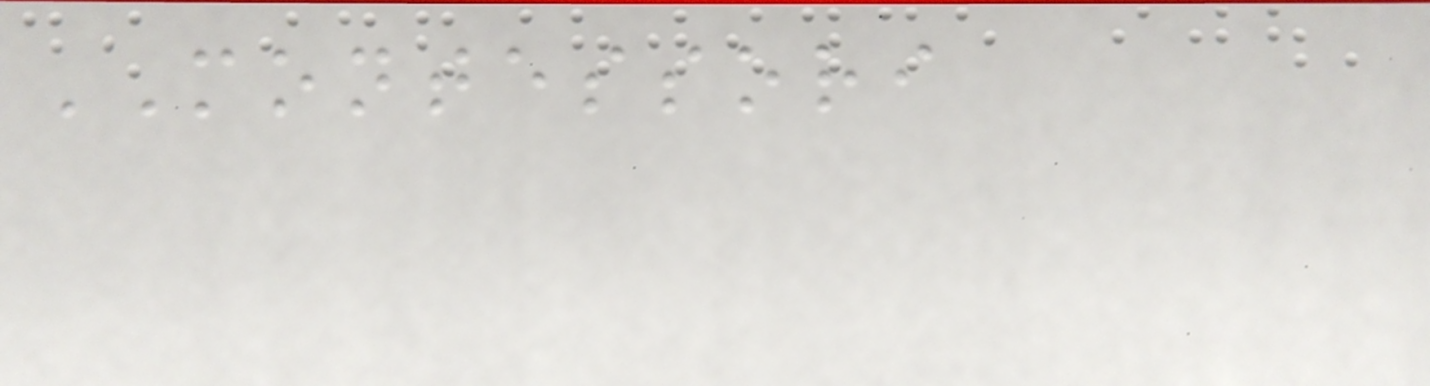MONTESSORI
